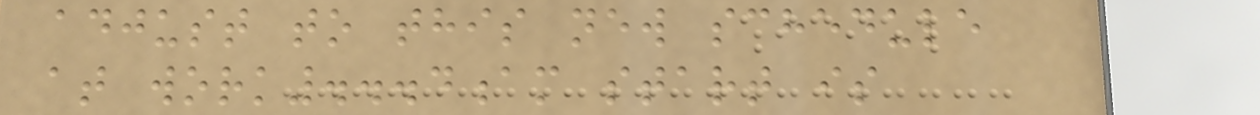adjust to this new schedule
at work...4am start is
